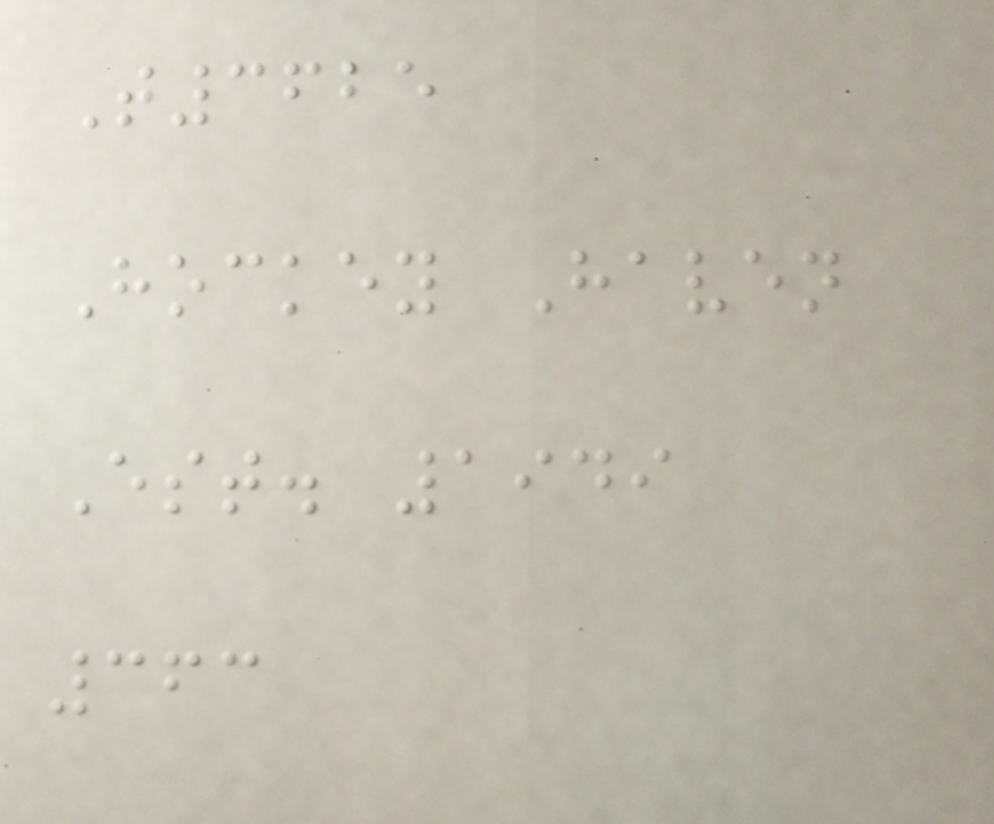T3625
Hockey Haven
Est. 1949
363
